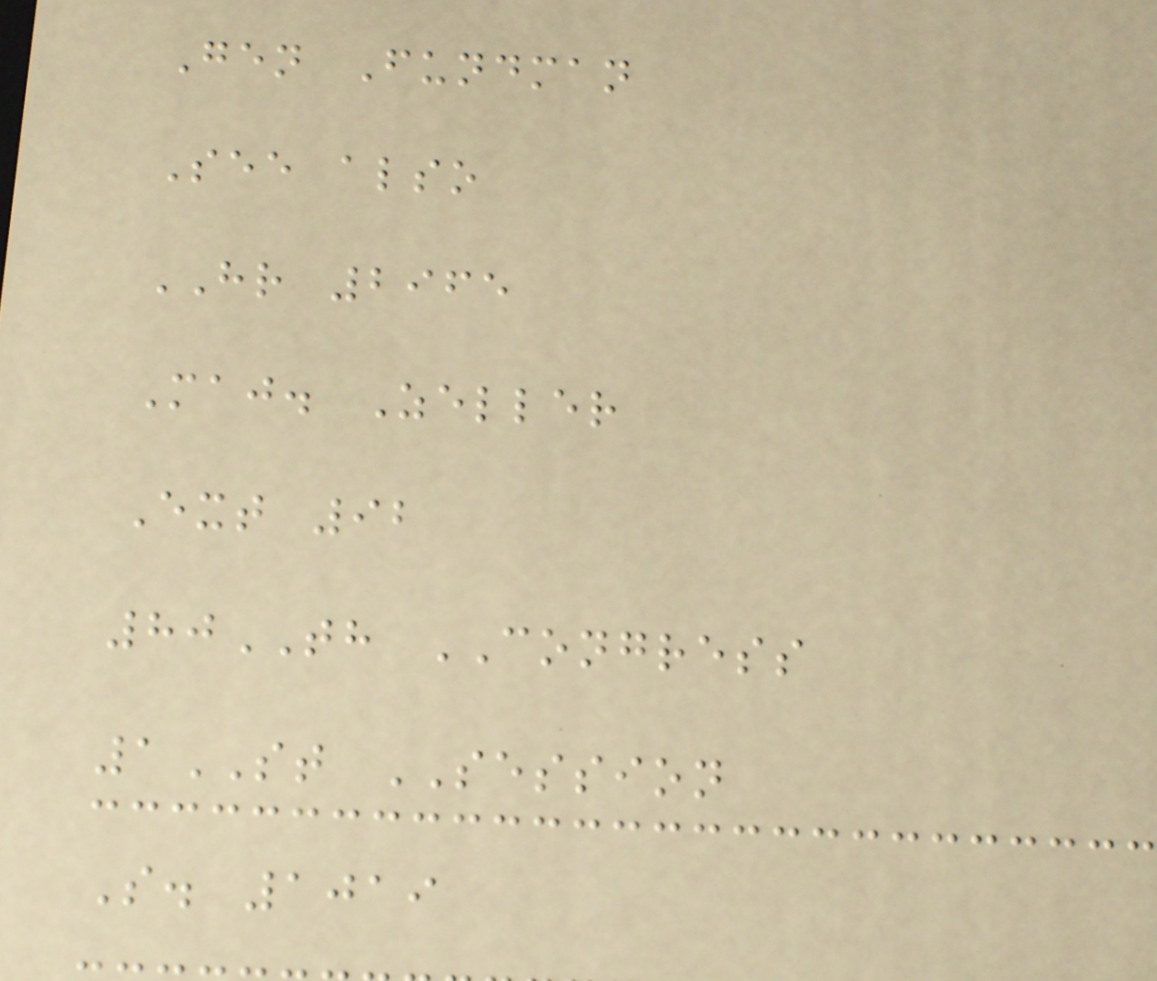Gen Fundman
See also
HR 2965
Maj. Zeller
Ext 92
80TH CONGRESS
1ST SESSION
S. 1019
